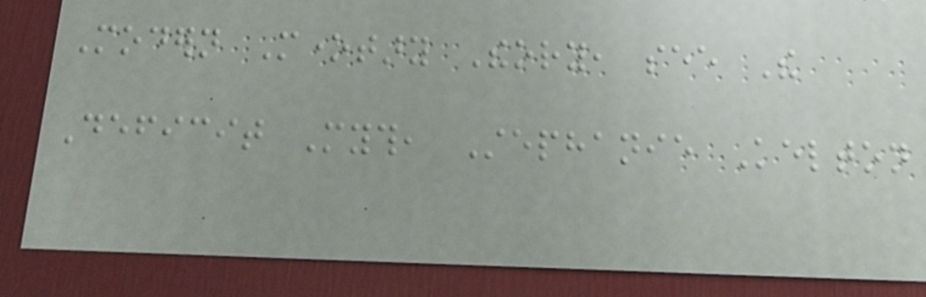Modern Monetary Theory, see The
Deficit Myth, Stephanie Kelton
